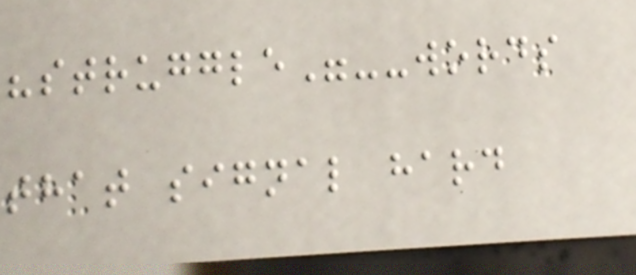"struggle"--words
that signal hard
